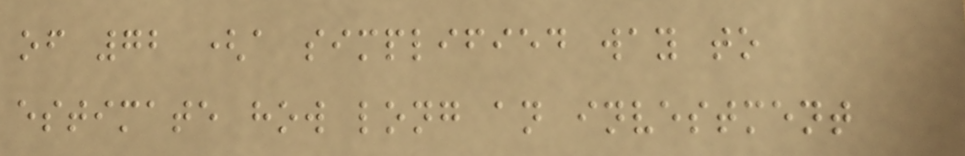of 72 (a simplified way to
estimate how long an investment
